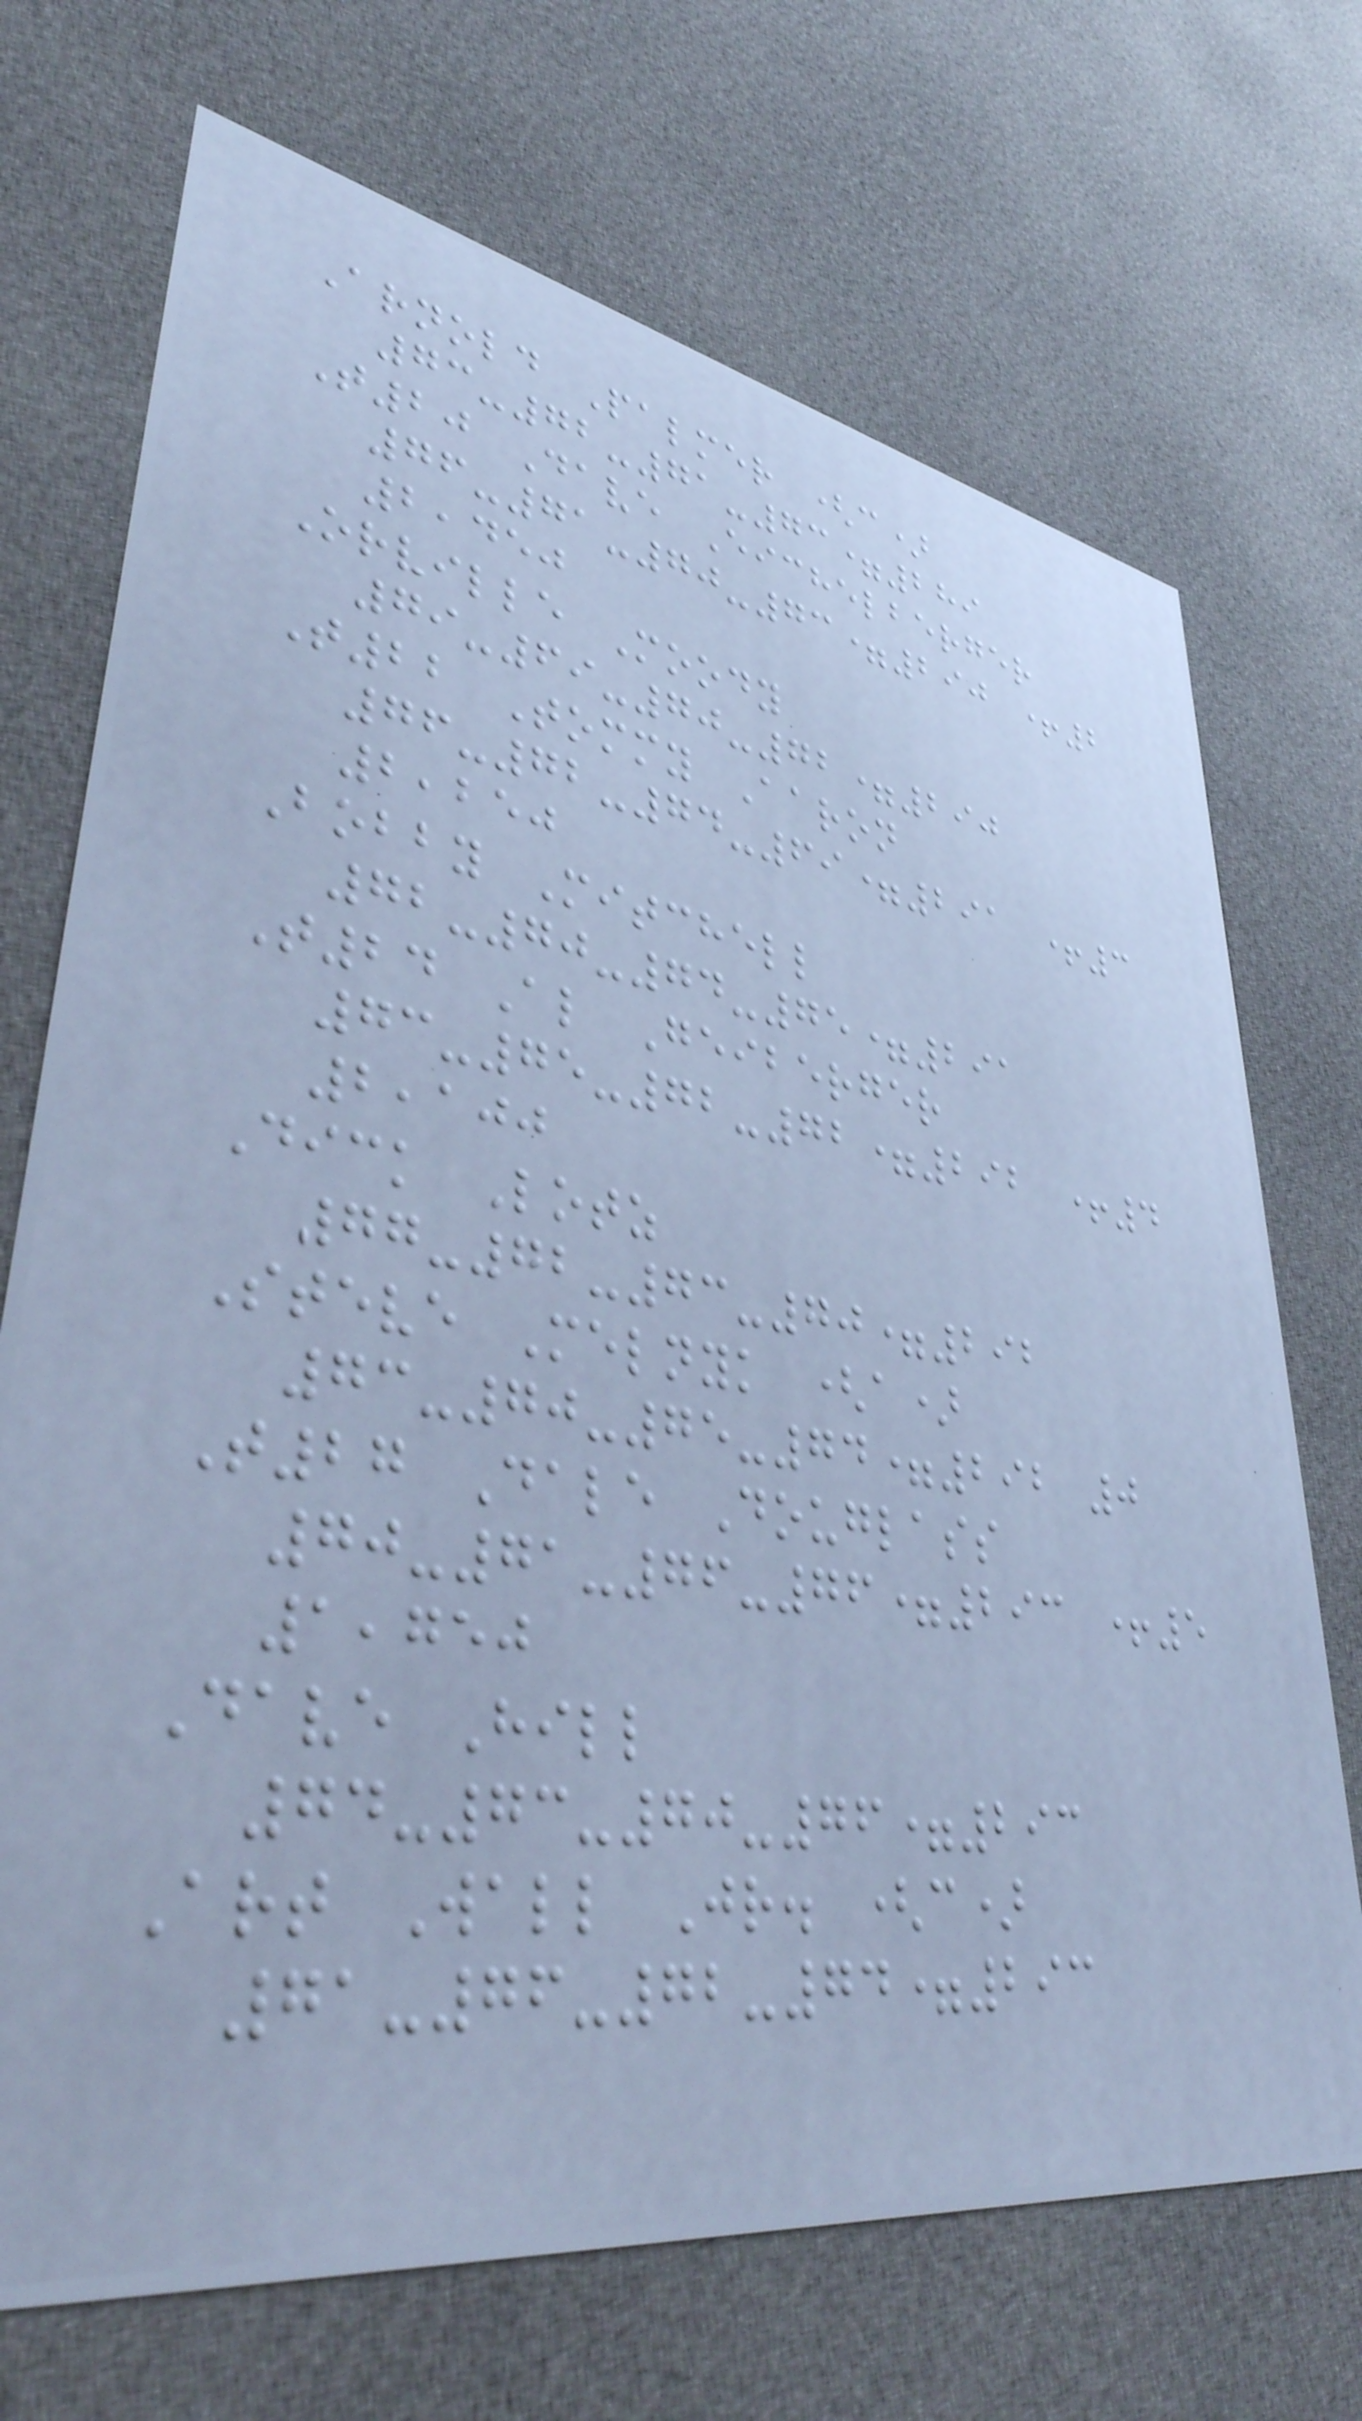Arnold Palmer (c)
73-72-71-73=289
T20 Dave Eichelberger
76-71-70-73=290 +2
2,450
Orville Moody
79-69-70-72=290
T22 Tommy Aaron
76-72-74-69=291 +3
2,250
Bobby Mitchell
72-70-74-75=291
T24 Al Geiberger
73-75-72-72=292 +4
2,100
Dick Lotz
77-72-73-70=292
Steve Melnyk (a)
73-70-75-74=292 0
T27 Dale Douglass
70-71-76-76=293 +5
1,750
Dave Hill
74-73-70-76=293
Art Wall Jr. (c)
71-76-72-74=293
